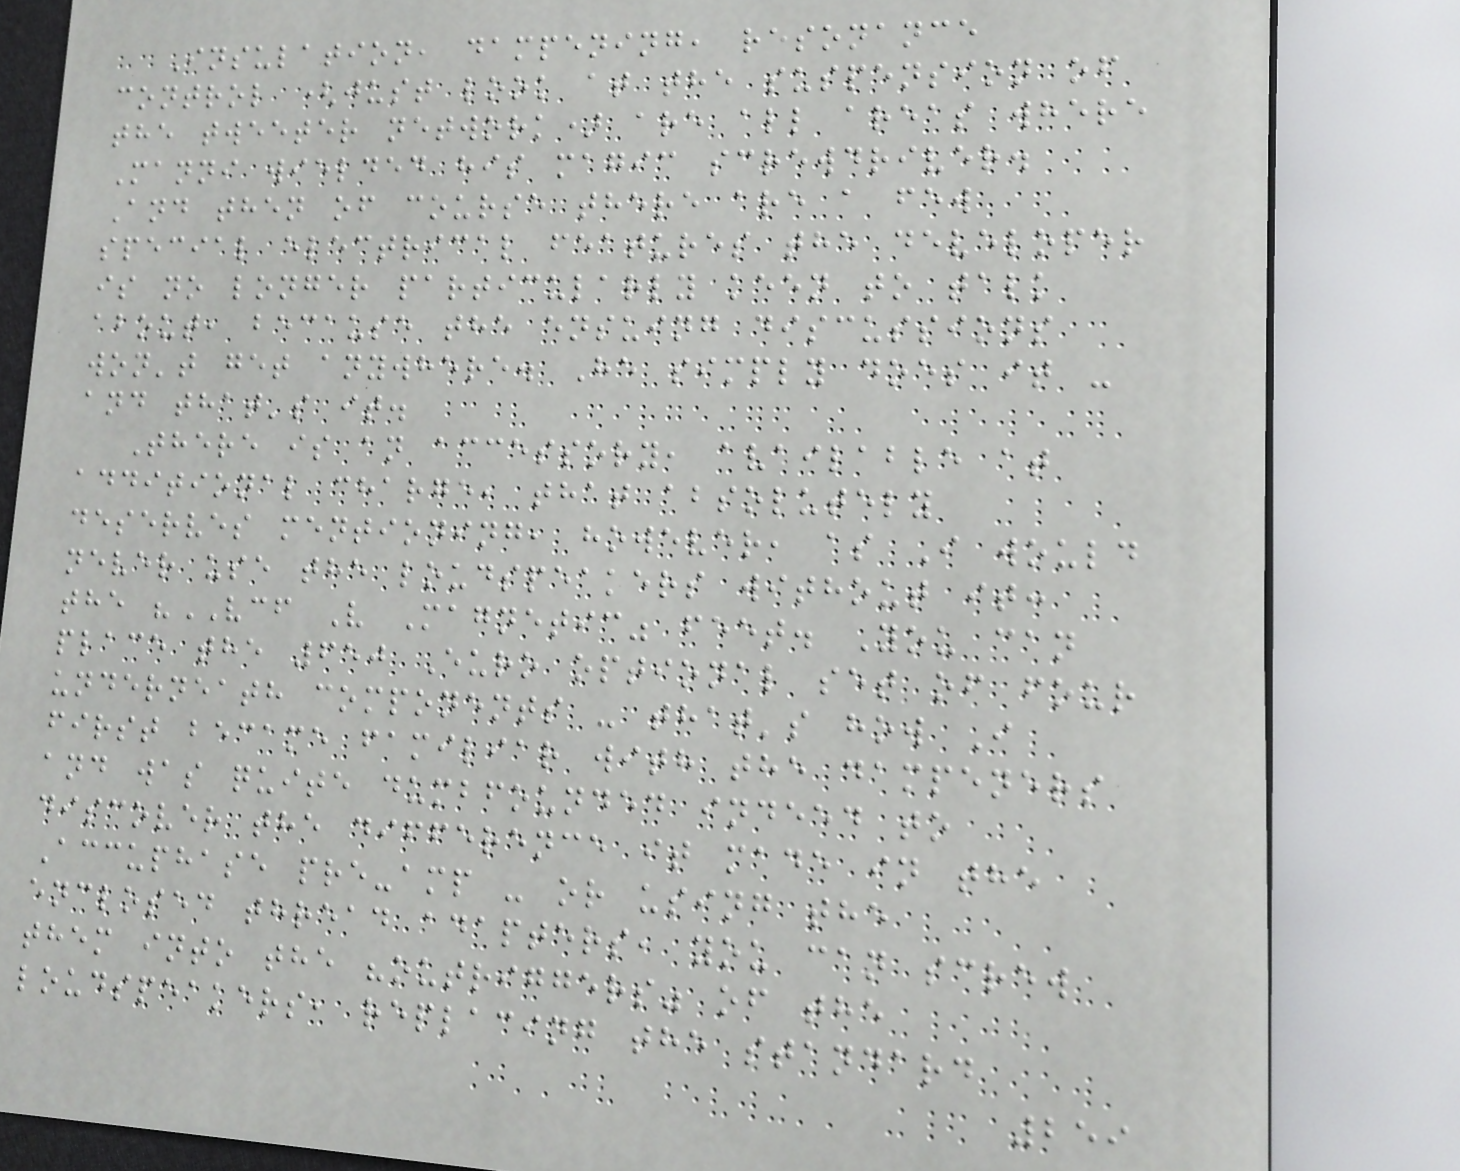Insulation, dampening, resonance
control (just look at the suspension of
the tweeter network) are all areas where
Manni wielded his magic screwdriver.
And then of course there are a few
special electrical features the developer
is no longer particularly keen to talk
about, because the ensuing discussions
won't get anywhere. He simply does it -
and that's it.
There is an accessory, available at
additional charge, that absolutely
deserves mentioning, however, as I would
never use the loudspeakers without it:
the "VCF V Magnetic" feet. You can
place the 650 Euro optional set of four
underneath components - that's how I
first became familiar with the dampeners
and was quite dumbfounded indeed to
discover the difference it made in the
Accuphase pre-amp - or using the
enclosed thread adapters, you can screw
them into the "outriggers" of the
loudspeakers, replacing the standard
259
